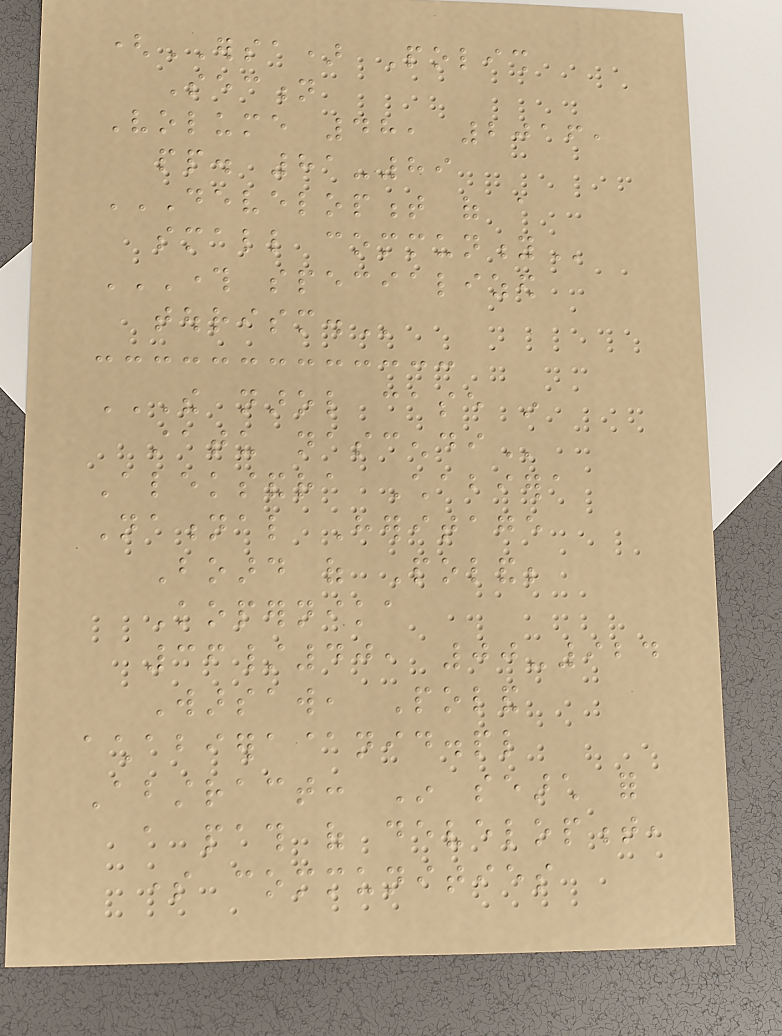(ERSA) Polish
Section
Volume 48, 2016,
pp. 81-89
DEVELOPMENT OF A
SMALL COMMUNITY
THROUGH SPECIALIZED
TOURISM.
THE NAROL CASE IN
STATU NASCENDI
Aleksandra Chabiera
National Heritage
Board of Poland;
Kopernika
36/40, 00-924
Warsaw, Poland
achabiera@nid.pl
Abstract: In search for
a path of development,
some communities
